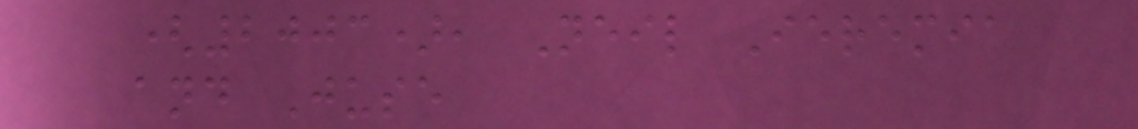(2003), Neil Ieremia
and Juse
